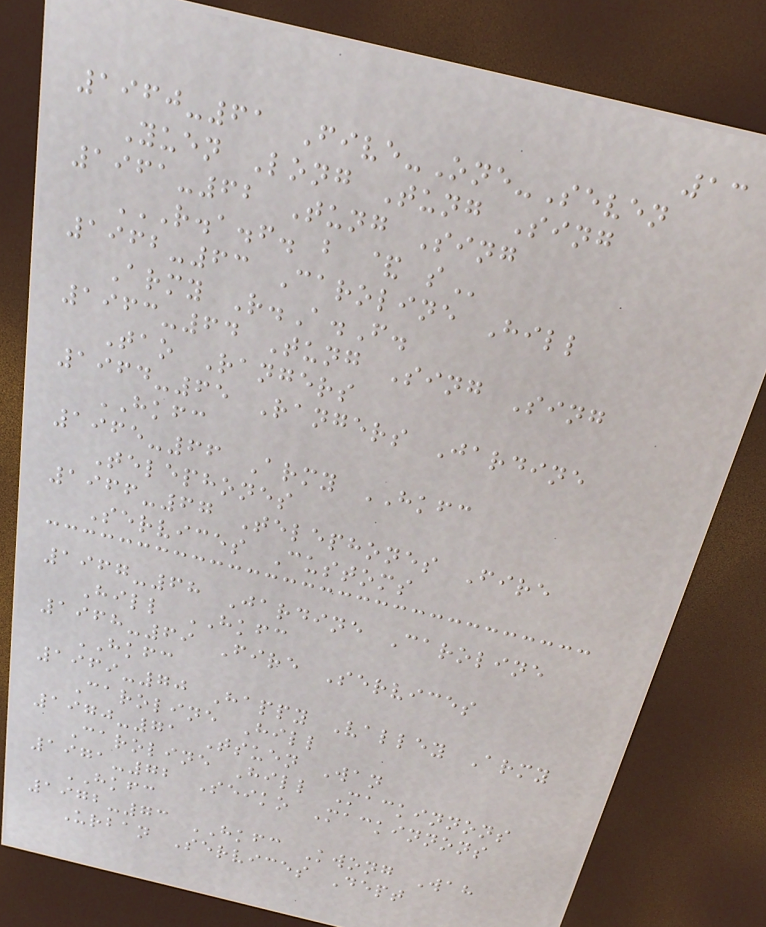13
1960-61 Five-One-Seven
Yuen Long Tung Sing
1961-62 Tung Sing
R.A.F. B & S
1962-63 Caroline Hill
Army R.A.F.
1963-64 Tung Sing Sing
Tao Rangers
1964-65 Rangers Jardine
HKFC
1965-66 Army HKFC
Telephones
1966-67 Telephones Fire
Services Customs
1967-68 Jardine Caroline
Hill HKFC
1968-69 Fire Services
HKFC
1969-70 Happy Valley Army
Caroline Hill
1970-71 Tsuen Wan
Caroline Hill Mackinnons
1971-72 Seiko Mackinnons
HKFC
1972-73 HKFC Kwong Wah
Urban Services Dept
